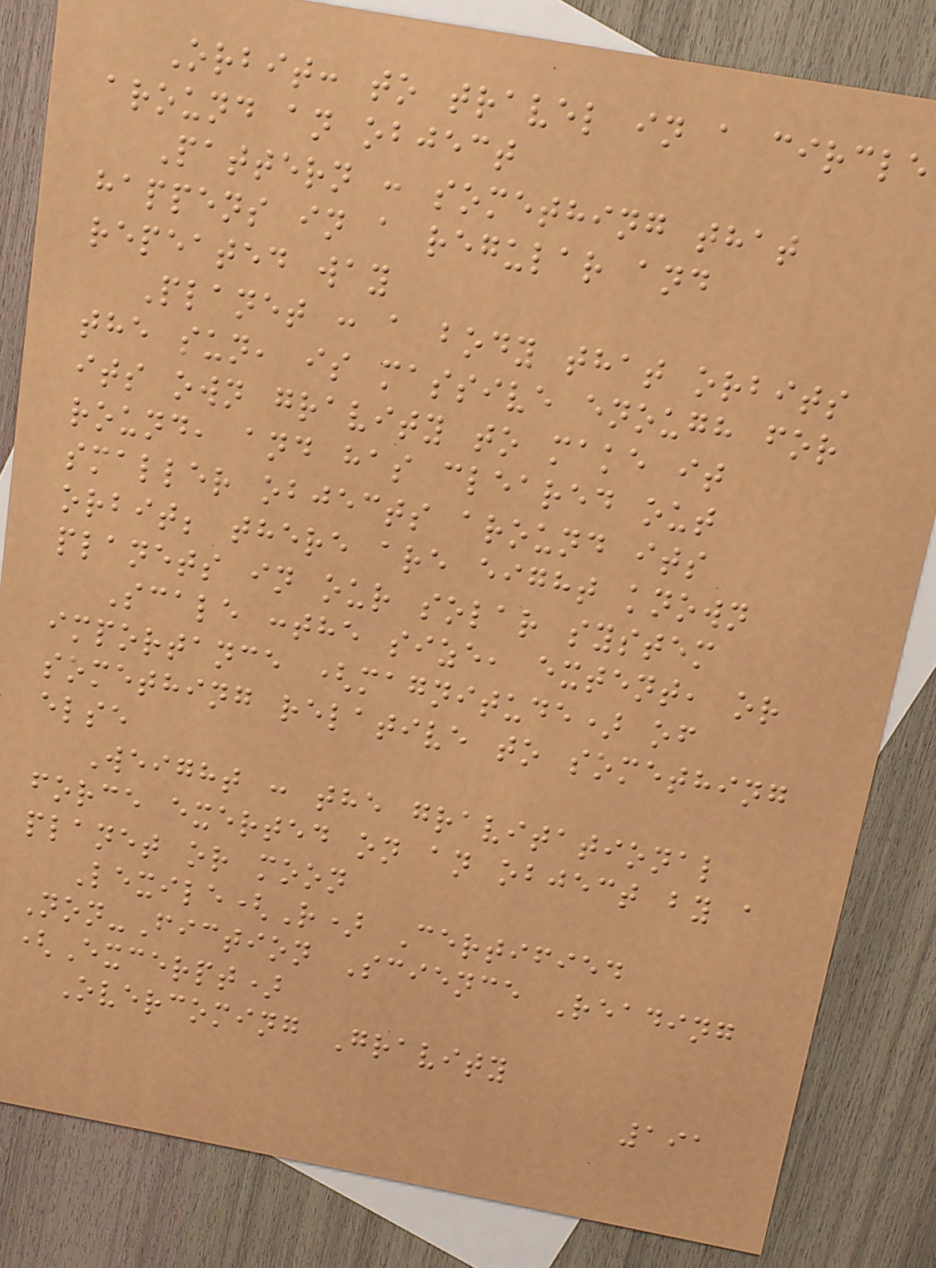Orbit: to travel in a circle
around an object
Pattern : something that
happens in a regular and
repeated way
Planet : a body that orbits
the sun, is massive enough for
its own gravity to make it
round, and has cleared out
smaller objects around its
orbit; there are eight known
planets in our solar system
Scale :the size, extent, or
importance (magnitude) of
something relative to something
else
Weight : the gravitational
force exerted on an object by a
planet or moon
Lexile(R) Certified
Non-Fiction Science Reading
(Excerpt)
Overcoming Gravity
191
